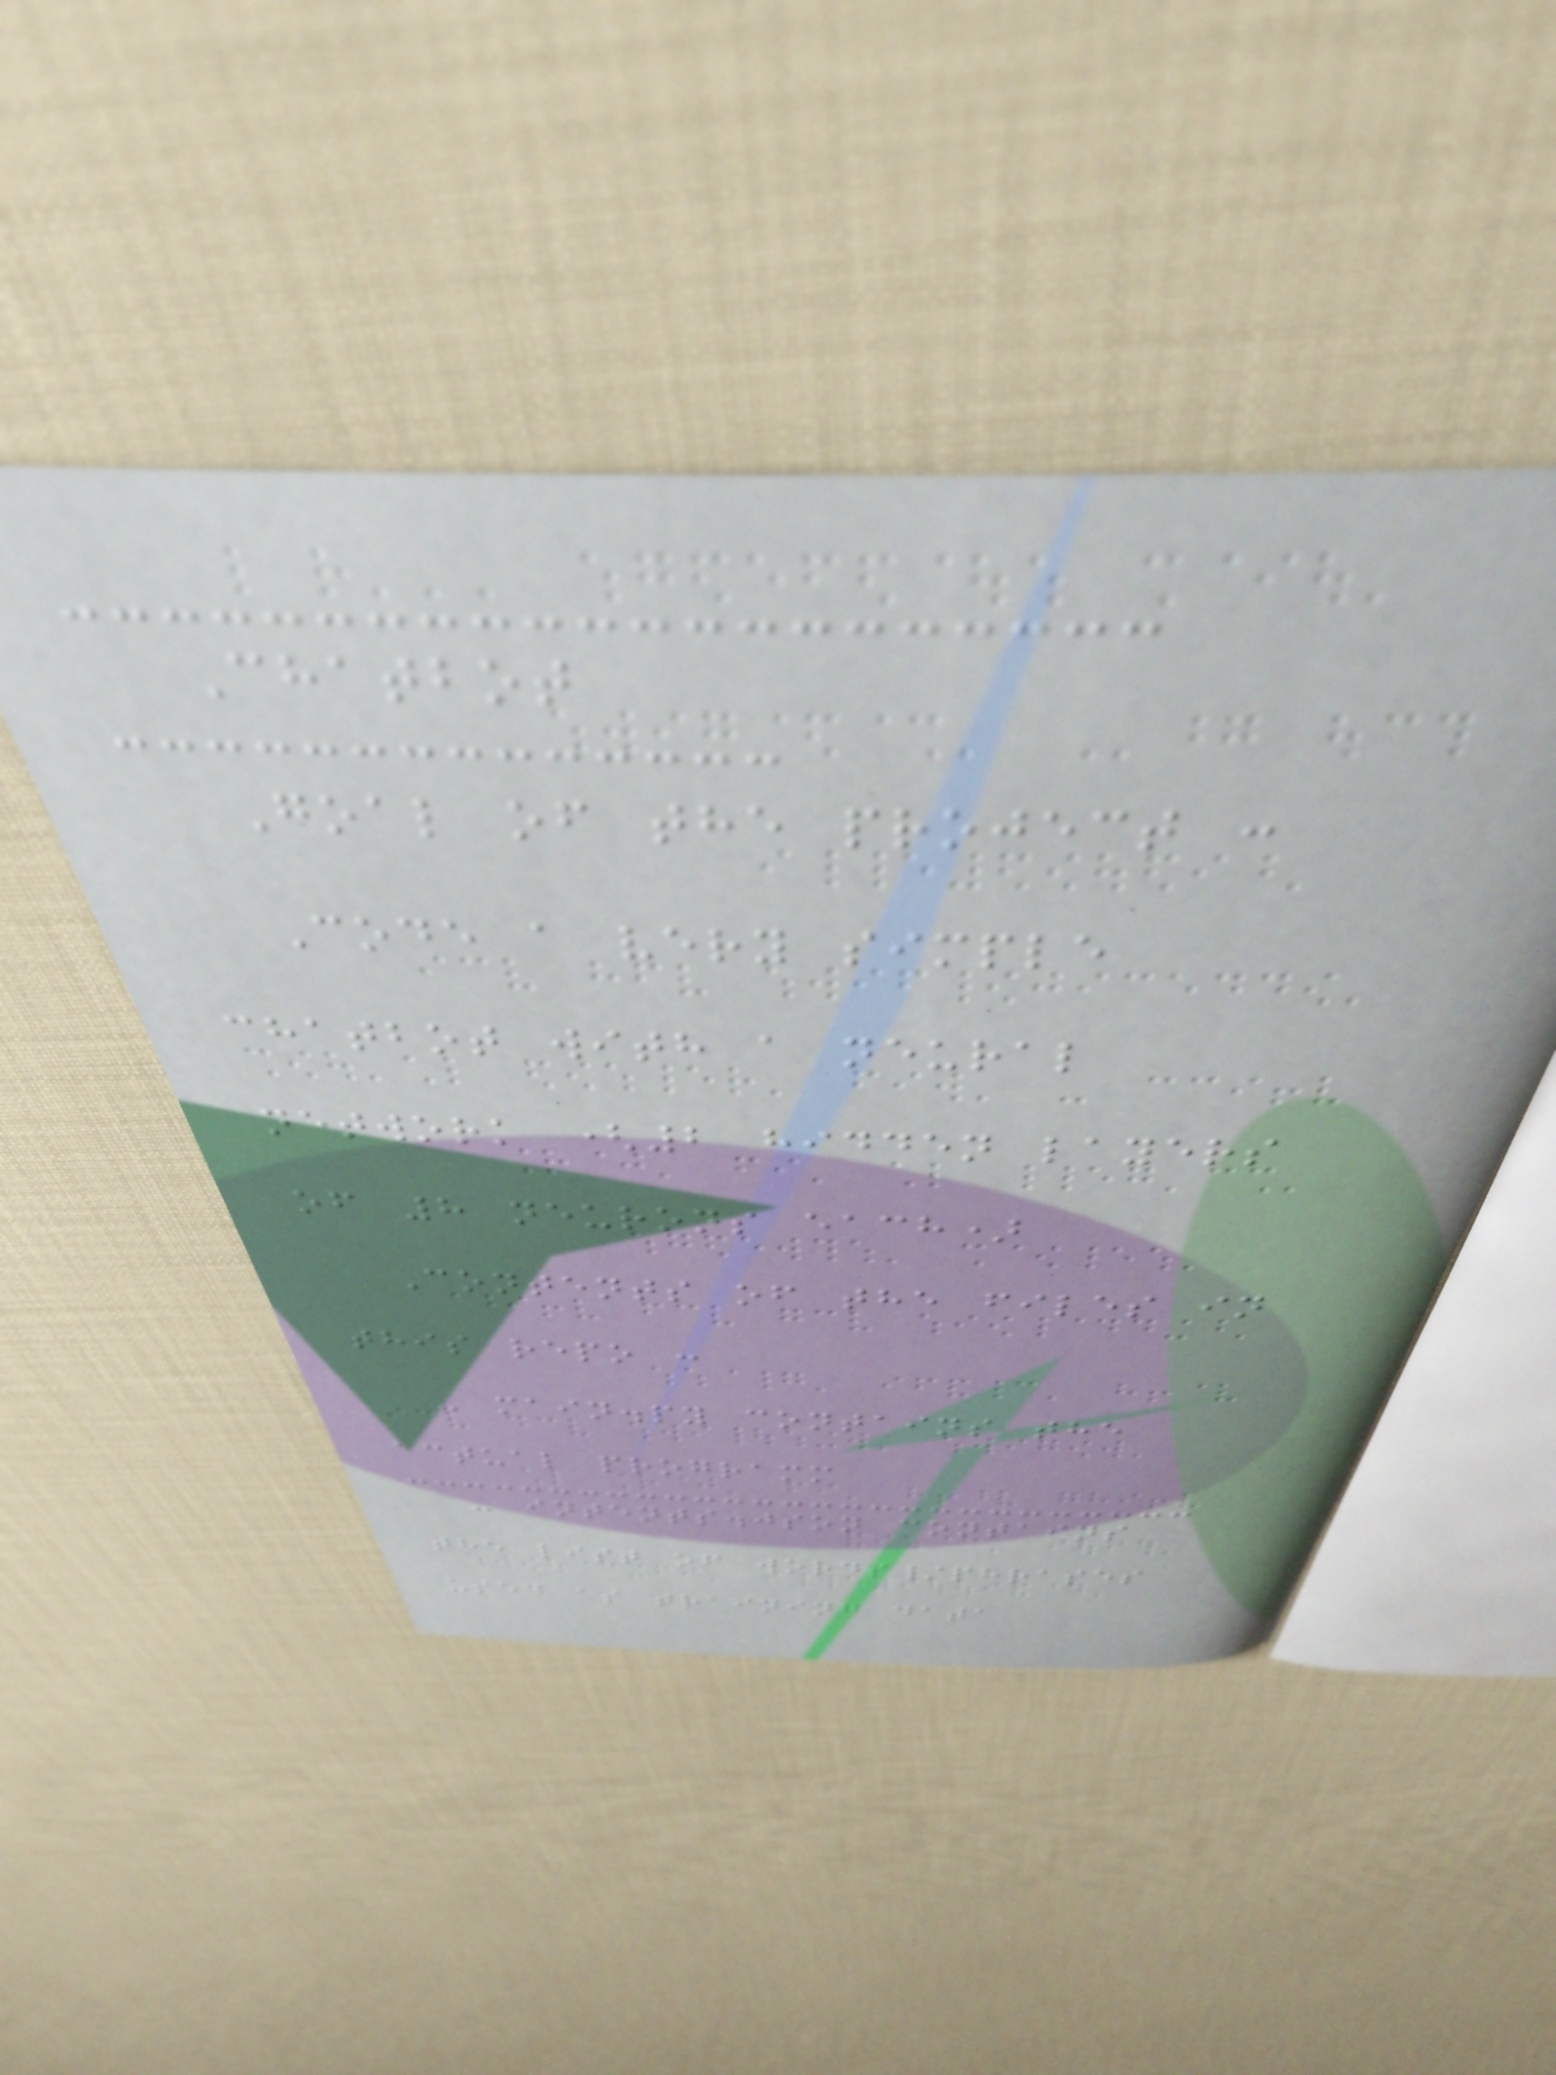Chatbot
Goal of the project :
Code a very simple
chatbot with a neural
network (2 hidden layers
of 8 neurons each)
Contents of the files in
this repo :
- main.py contains the
actual programm
- intents.json contains
the list of words/phrases
used as training data
